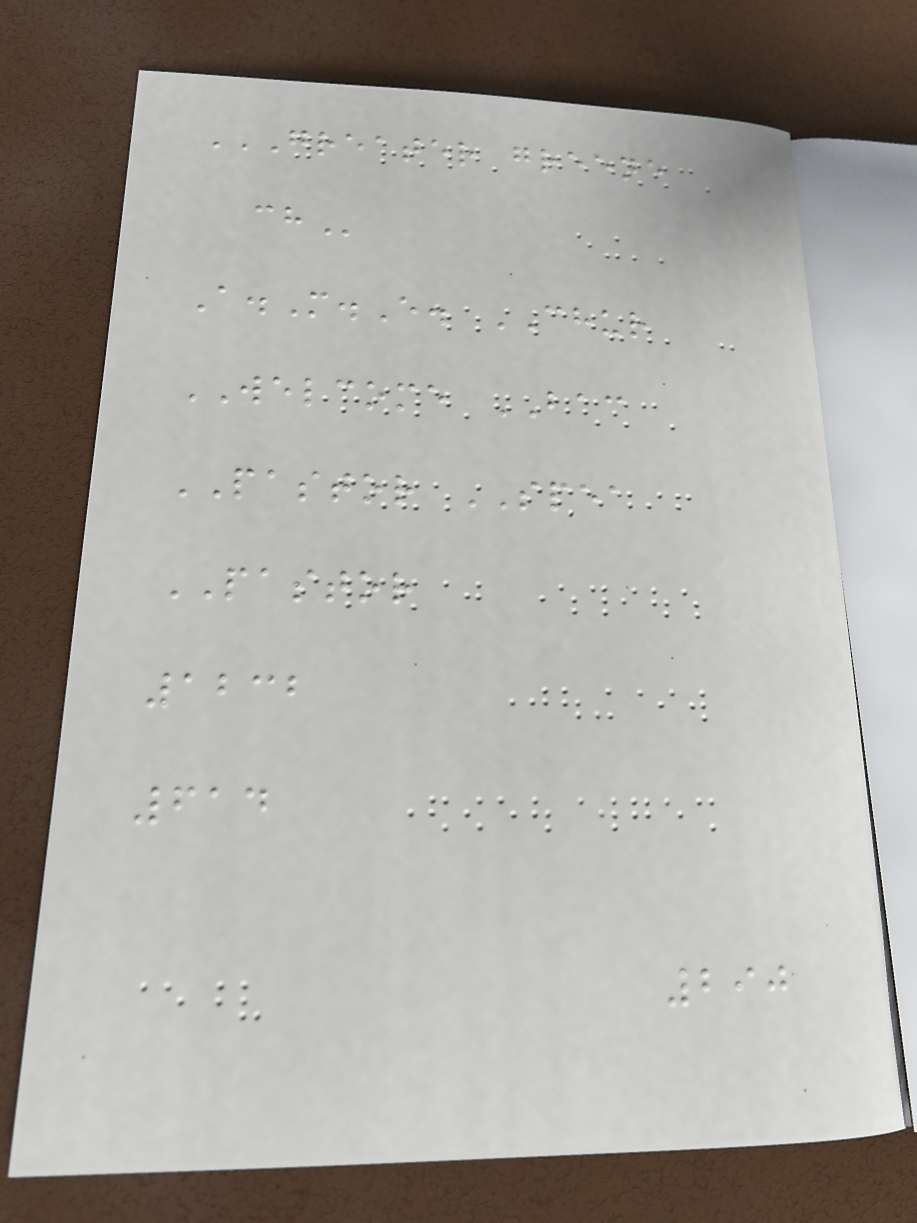GREATER GREENE
CH
A.M.E. CHUR
WELCOME BAC
PASTOR SPEA
PASTOR
1232
614
290
